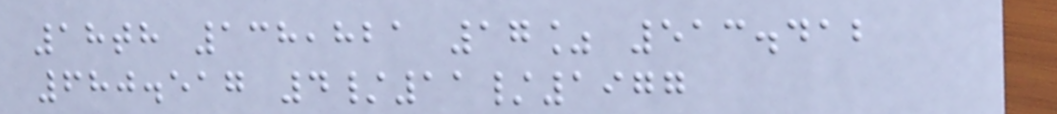18th 138,821 17% 513.412
680.517 4/11/1977
